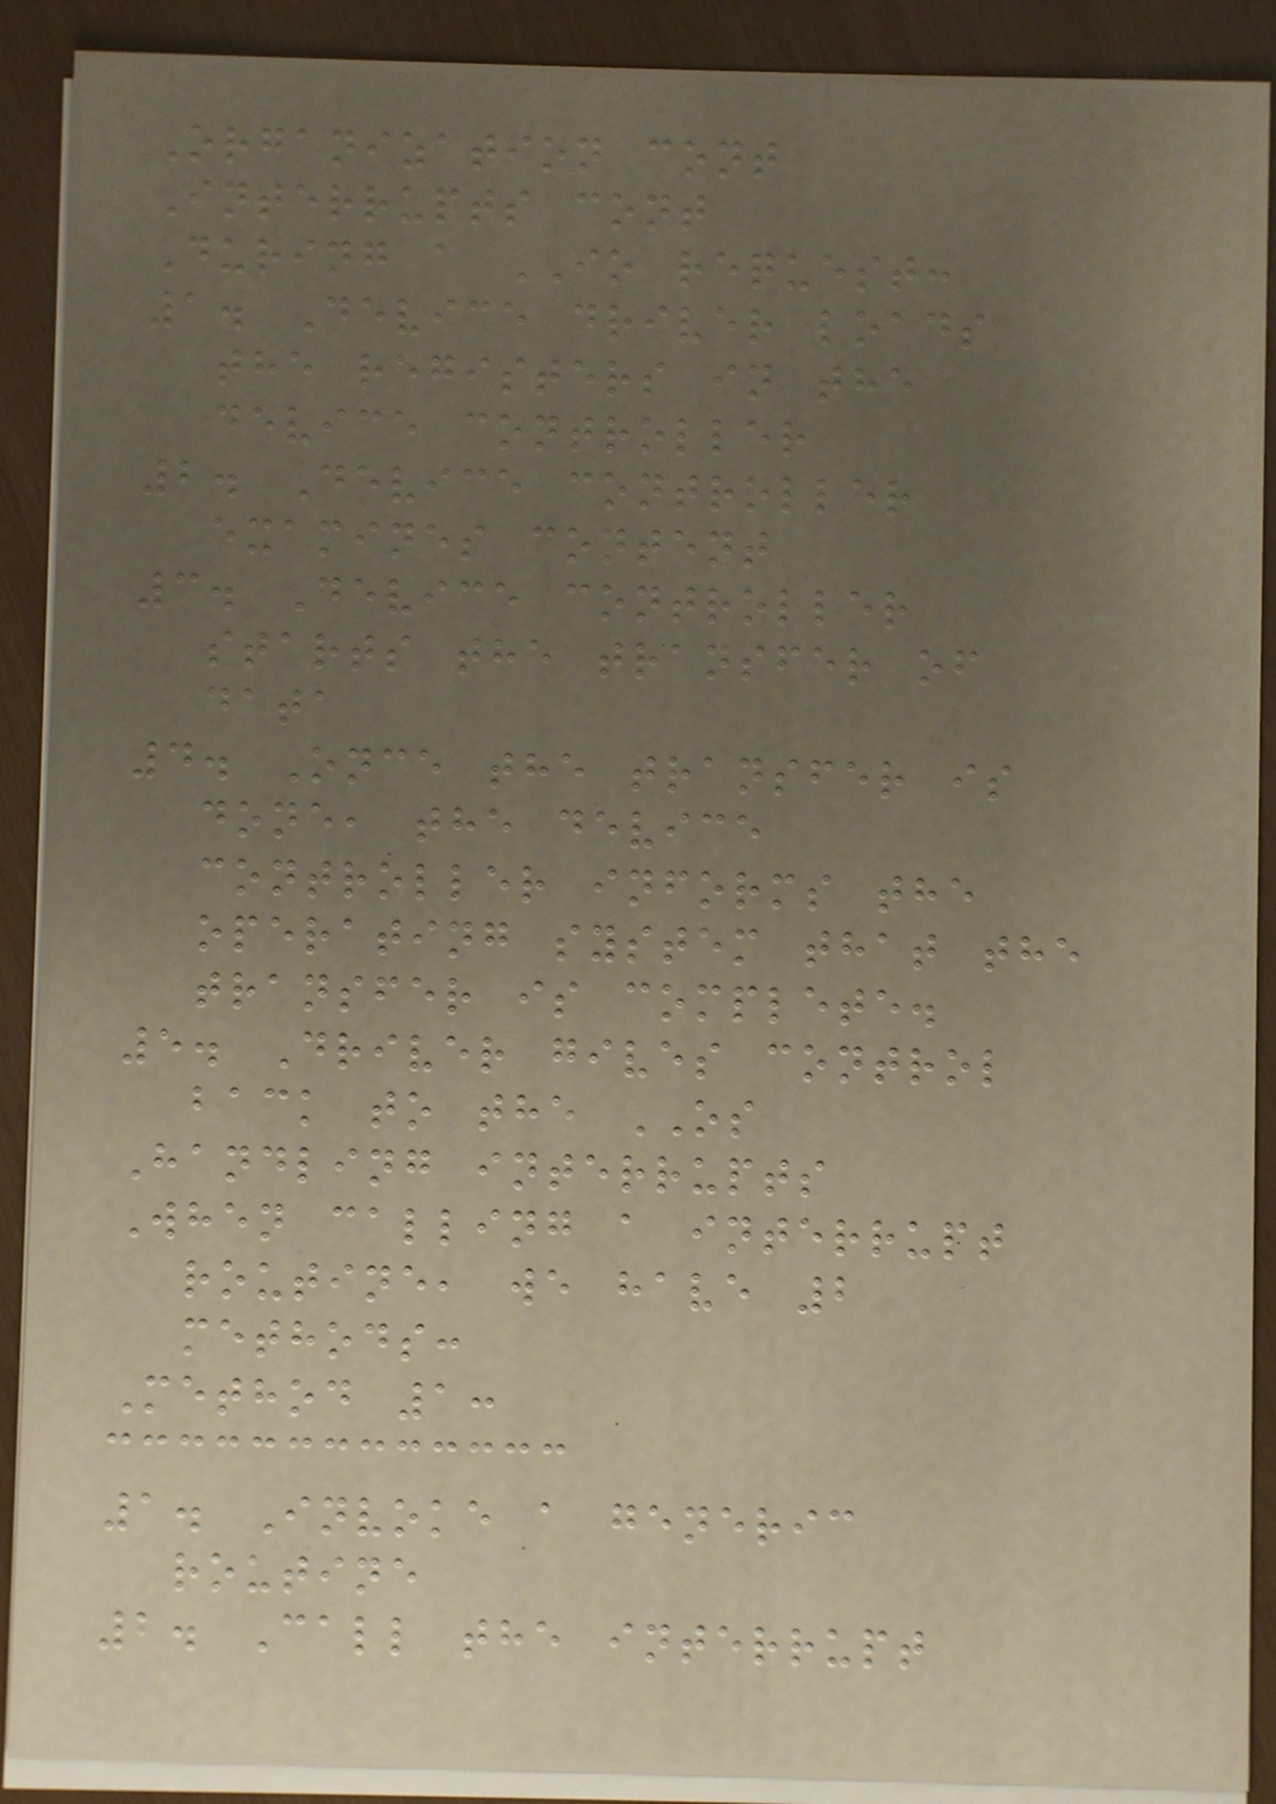Organization cont
Interrupts cont
During a IO request:
1. Device driver loads
the registers in the
device controller
2. Device controller
examines content
3. Device controller
starts the transfer of
data
4. Once the transfer is
done, the device
controller informs the
operating system that the
transfer is complete.
5. Driver gives control
back to the OS
Handling interrupts
When calling a interrupt
routine, we have 2
methods:
Method 1:
1. Invoke a generic
routine
2. Call the interrupt
